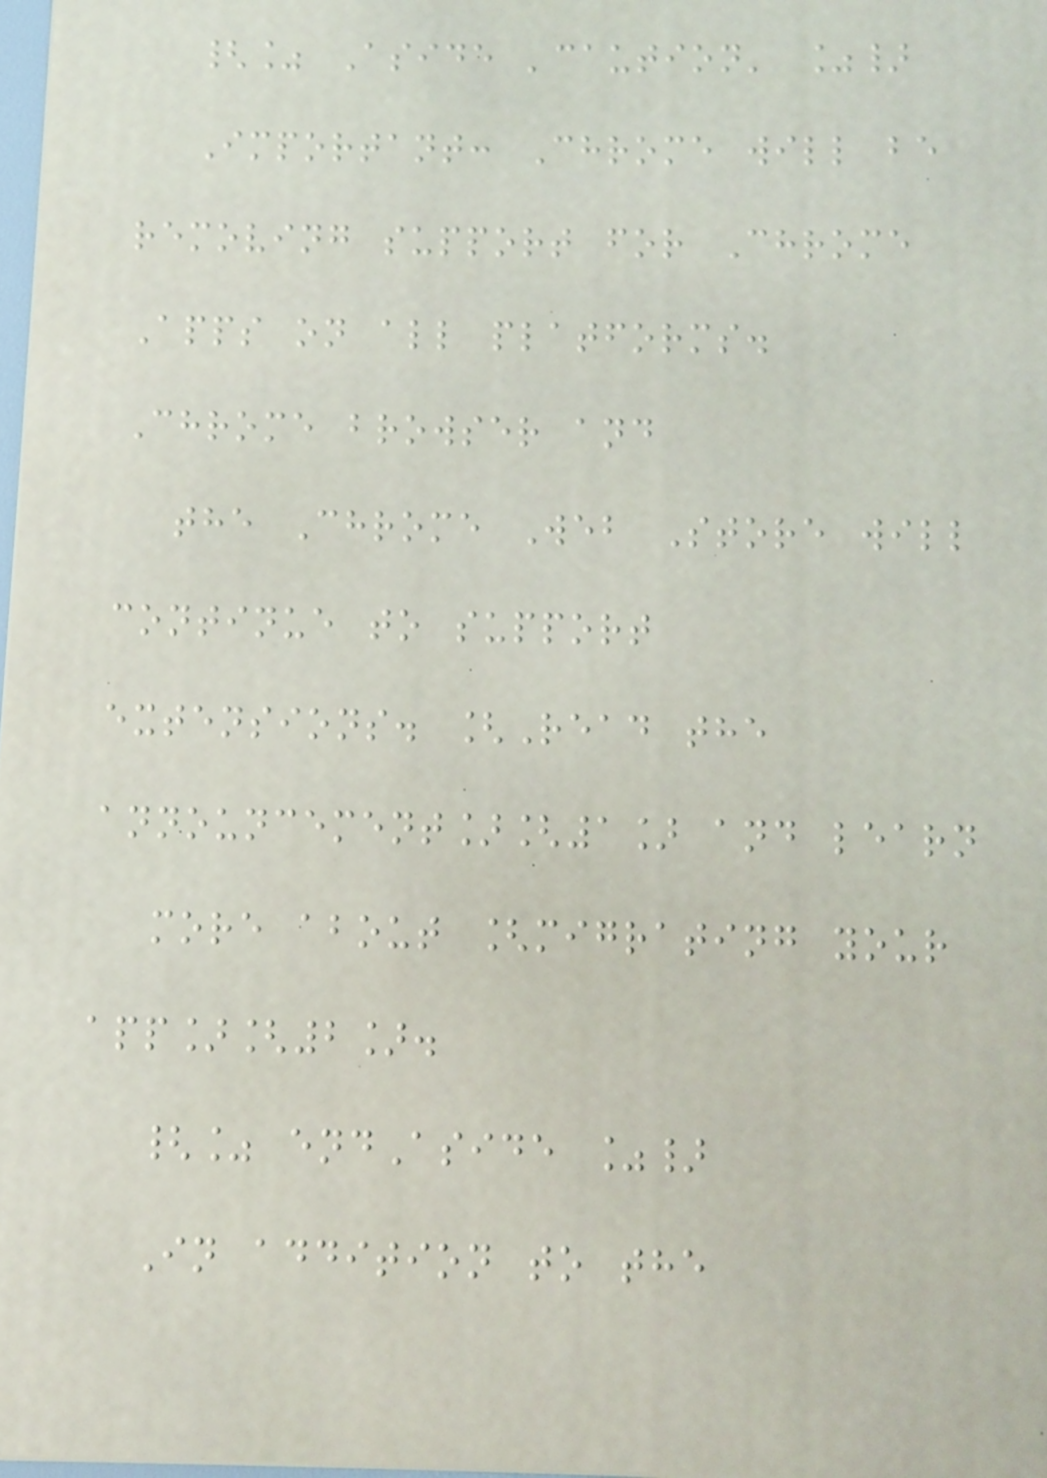{% Aside 'caution' %}
Important: Chrome will be
removing support for Chrome
Apps on all platforms.
Chrome browser and
the Chrome Web Store will
continue to support
extensions. [Read the
announcement][1] and learn
more about [migrating your
app][2].
{% endAside %}
In addition to the
